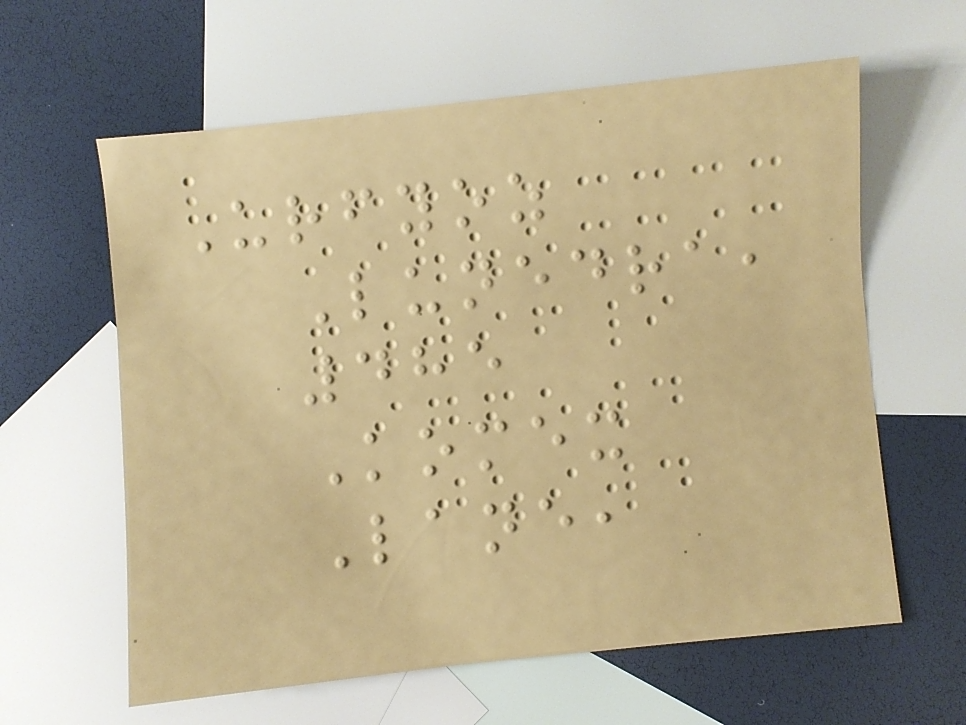Urfyoz
Lunedra,
485
Komex
Lane,
